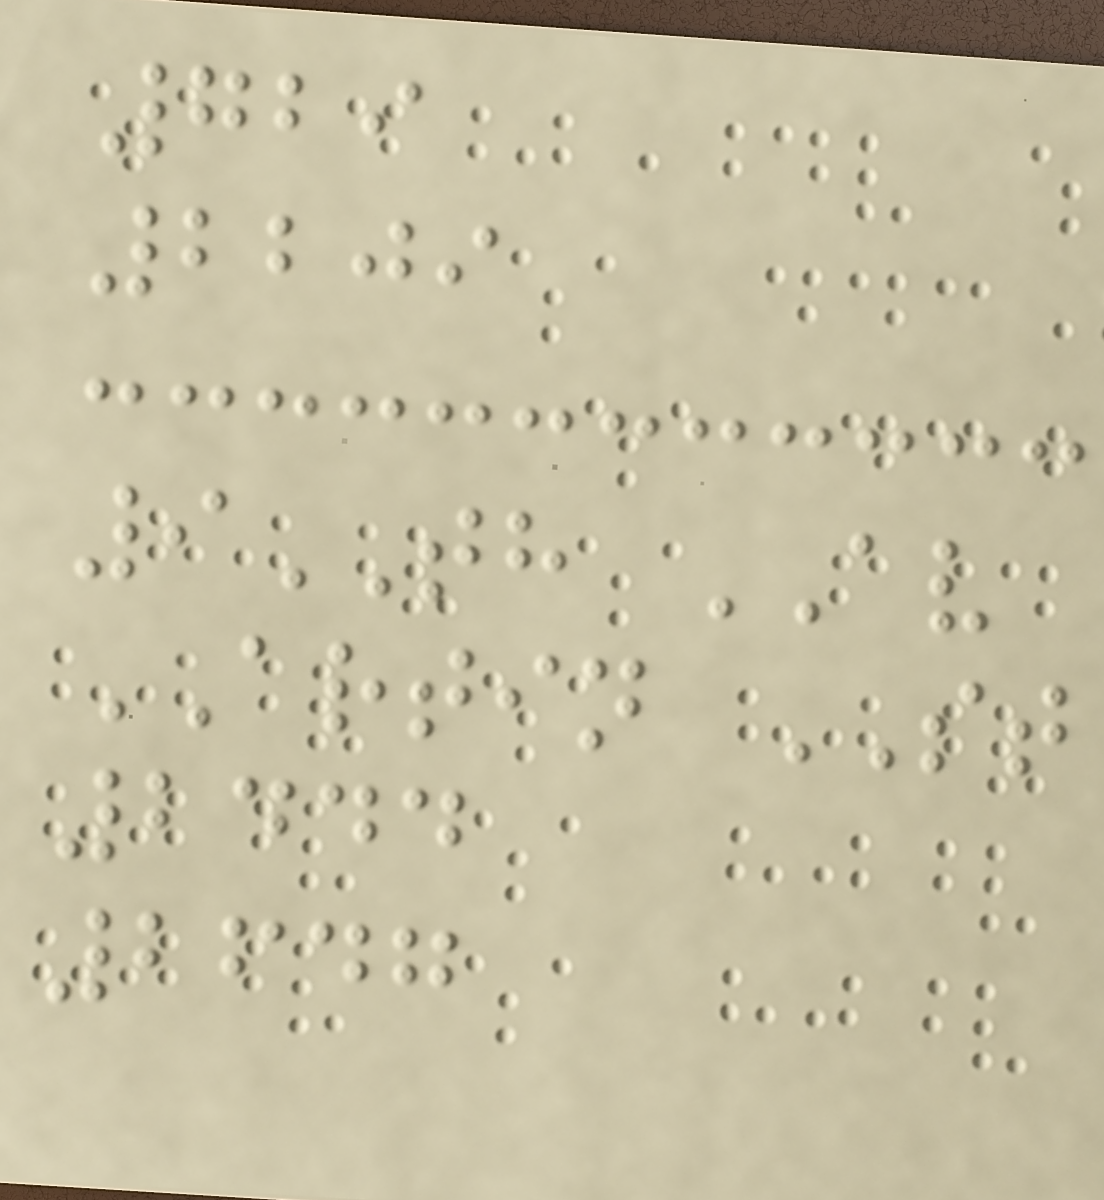729
2209
9TH AV
ARTIN ST
2444
2647
